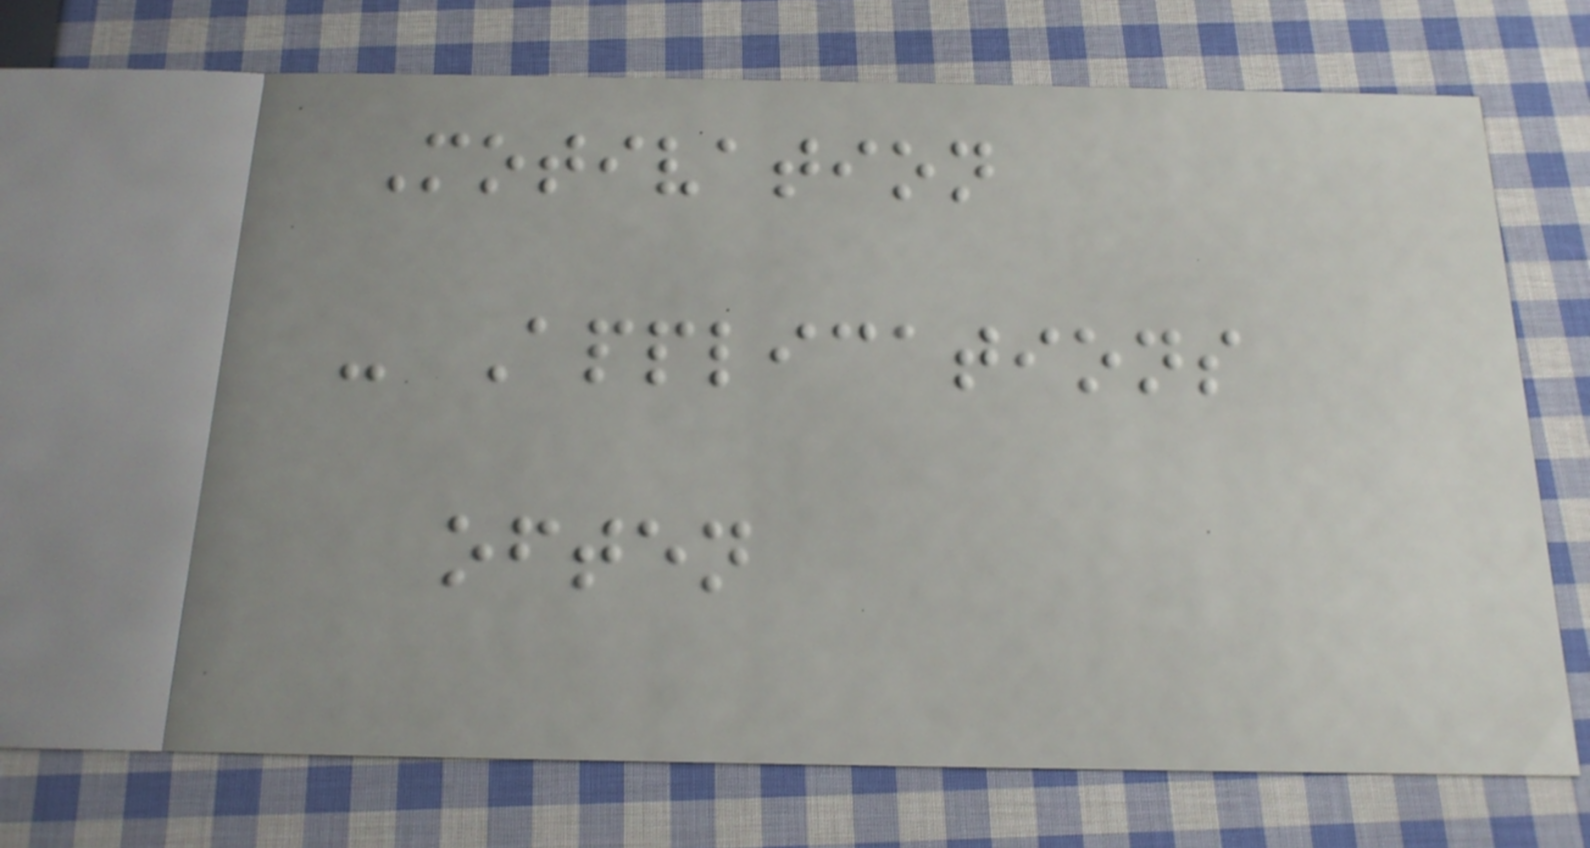Motivation
- Applications
often
